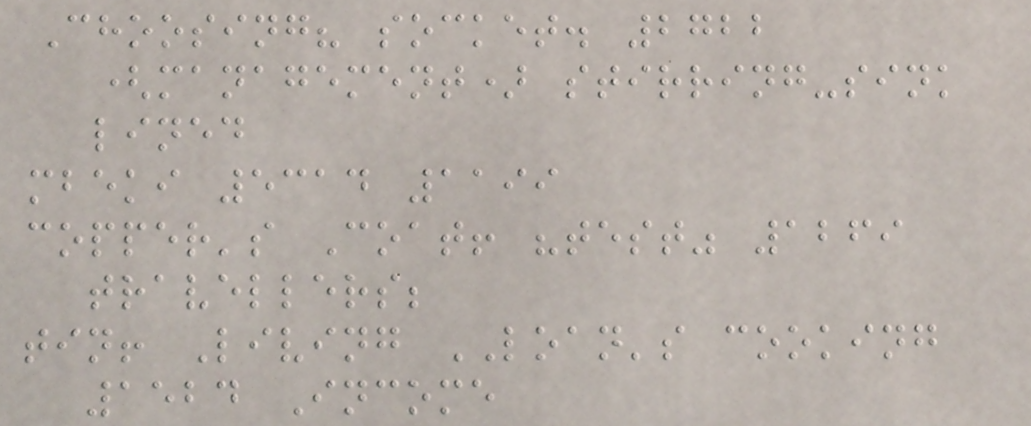Choosing? socket. 2722
(management) stirring-sink
lined
mbeki 5314 1199
copper's Coat! "test" 1269
travellers;
tin! Living LOAN's cooking
1524 Income
